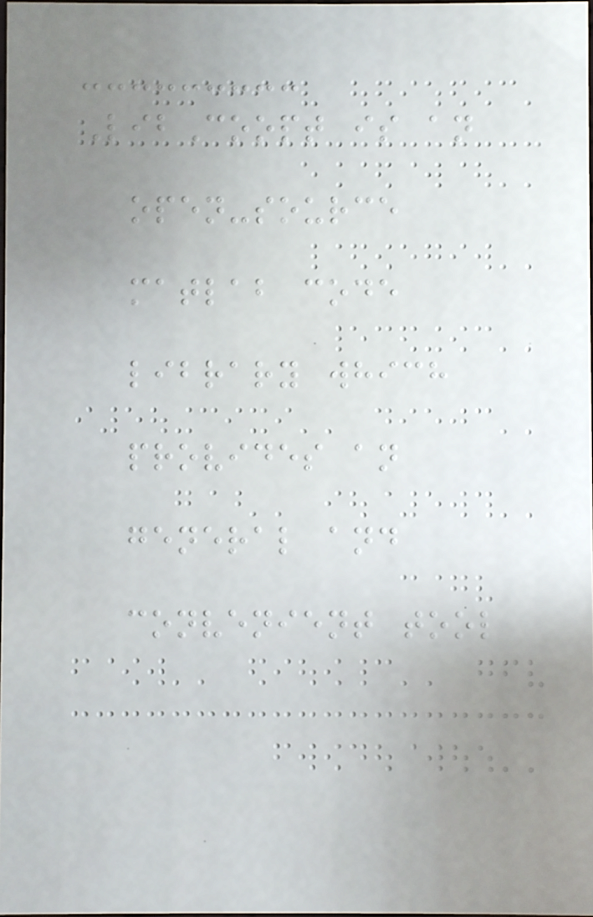LibCoopt is an
open-source
matlab code
library which
provides an
general and
convenient tool
